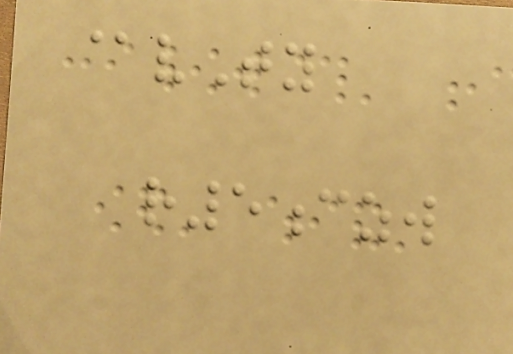@vTy
r5czw
